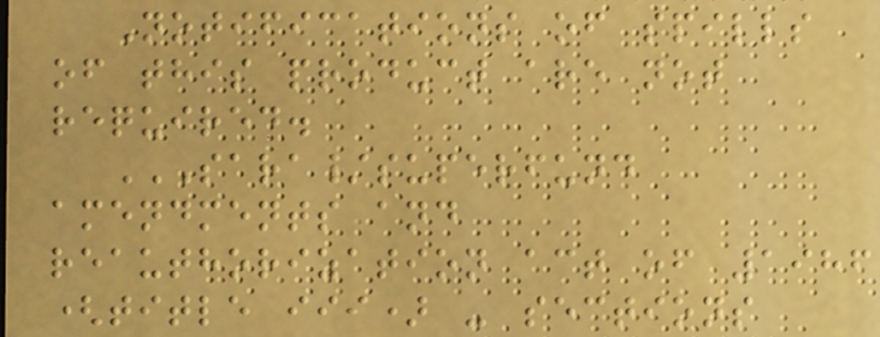Notifications of spills
of this product are not
required.
SARA/SUPERFUND
AMENDMENTS AND
REAUTHORIZATION ACT OF 1986
(TITLE III) - SECTIONS
